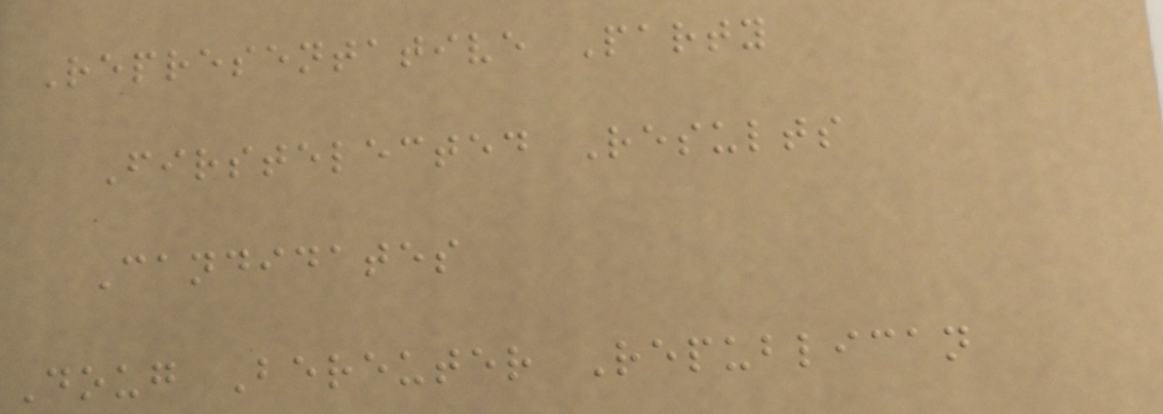Representative Party
Firstelected Results
Candidates
Doug Bereuter Republican
